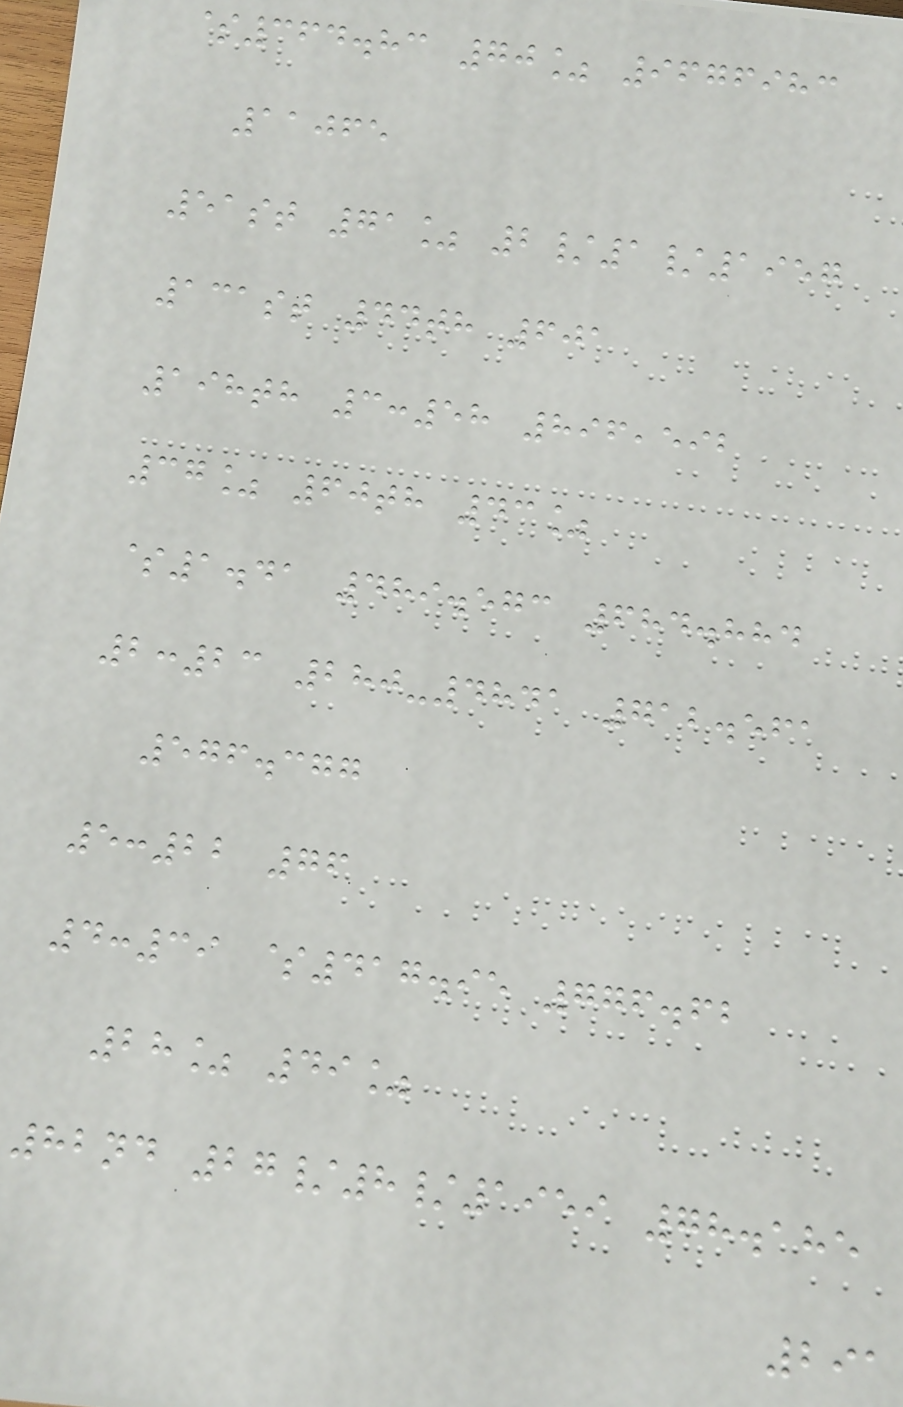$364.83 70% 9676983
11065
51st 71% 2/1/1957
131st 44th 601
198th 3:58 896,592
37% 60th 43%
$1.41 489.573 684.884
2:23 280-4841 712.561
576.377
5:22 76
4:39 $417.95 776.62
28% 49%
82nd 27/8/1959 78.185
291
